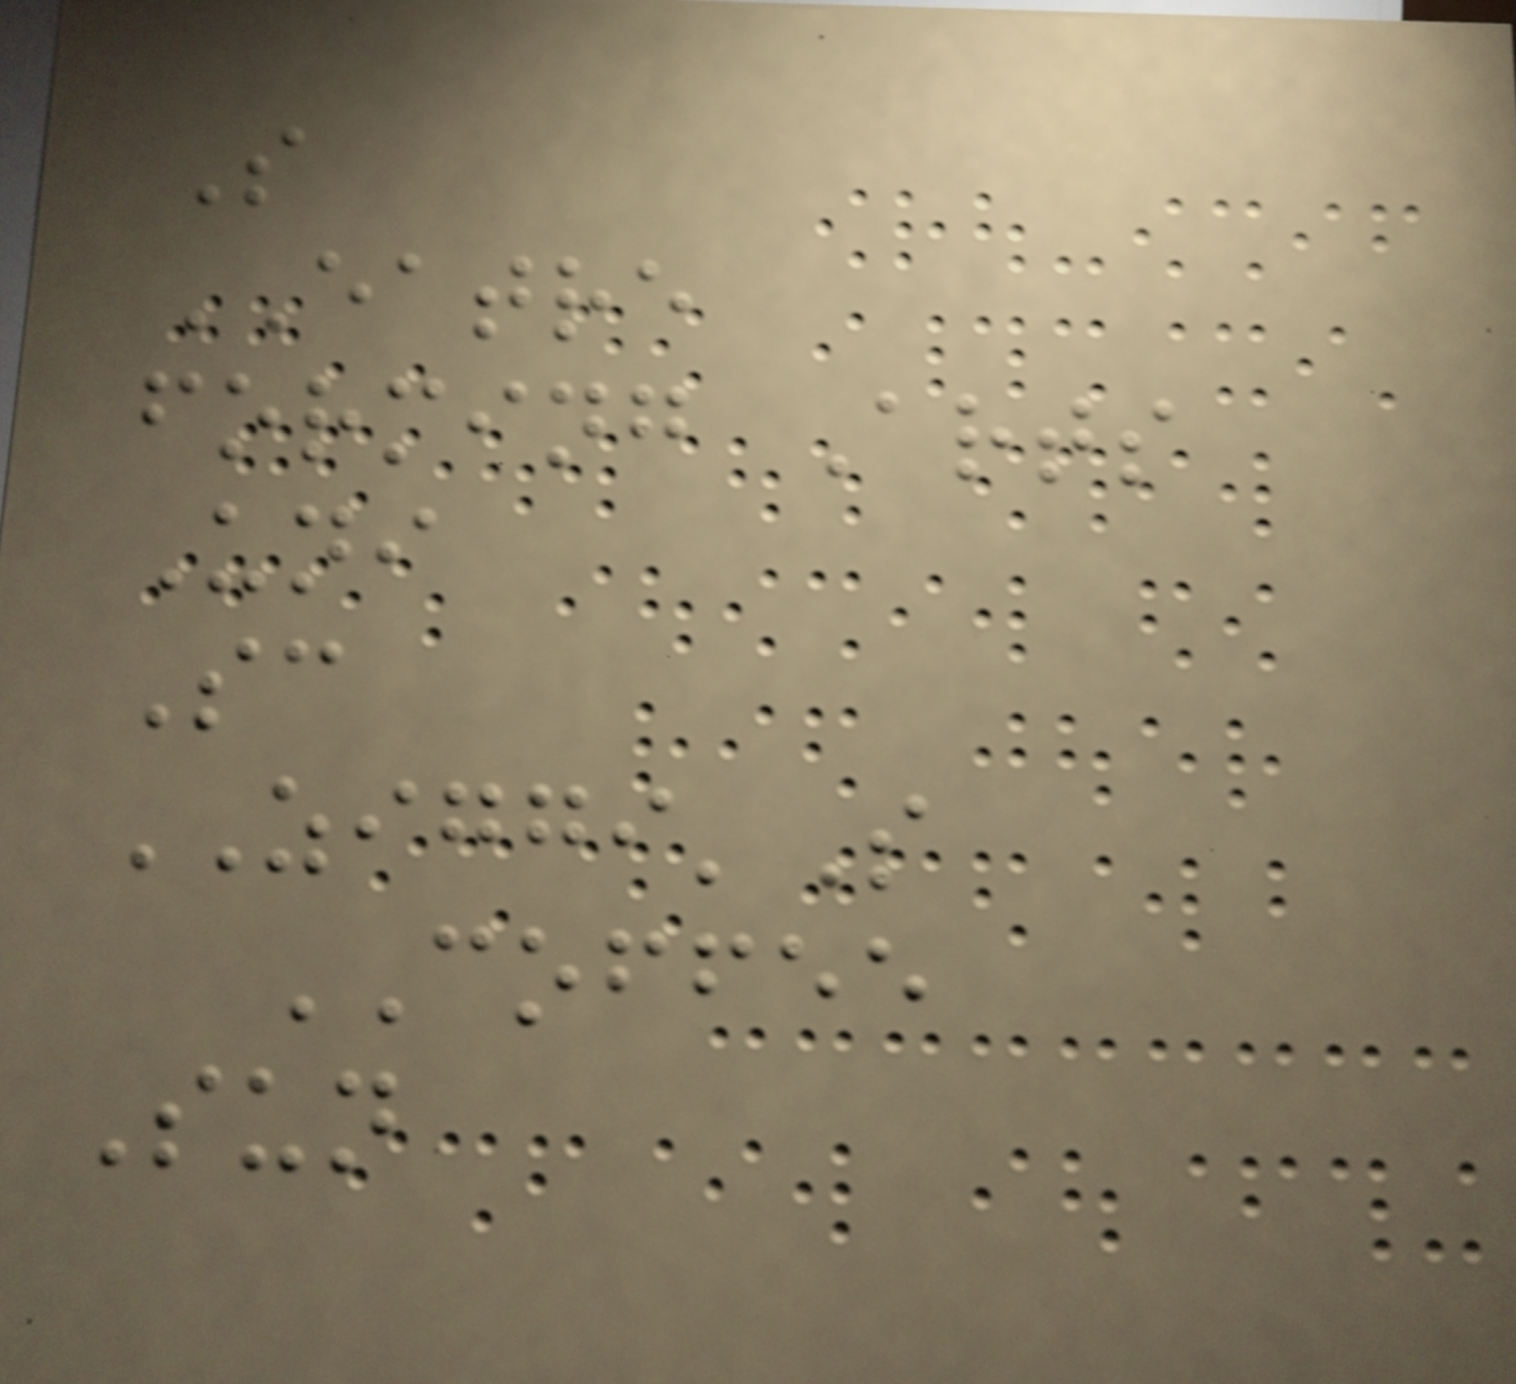S
EATRE
forming Arts
Uni
Sc
ZIGGI'S
COFFEE
Sun
